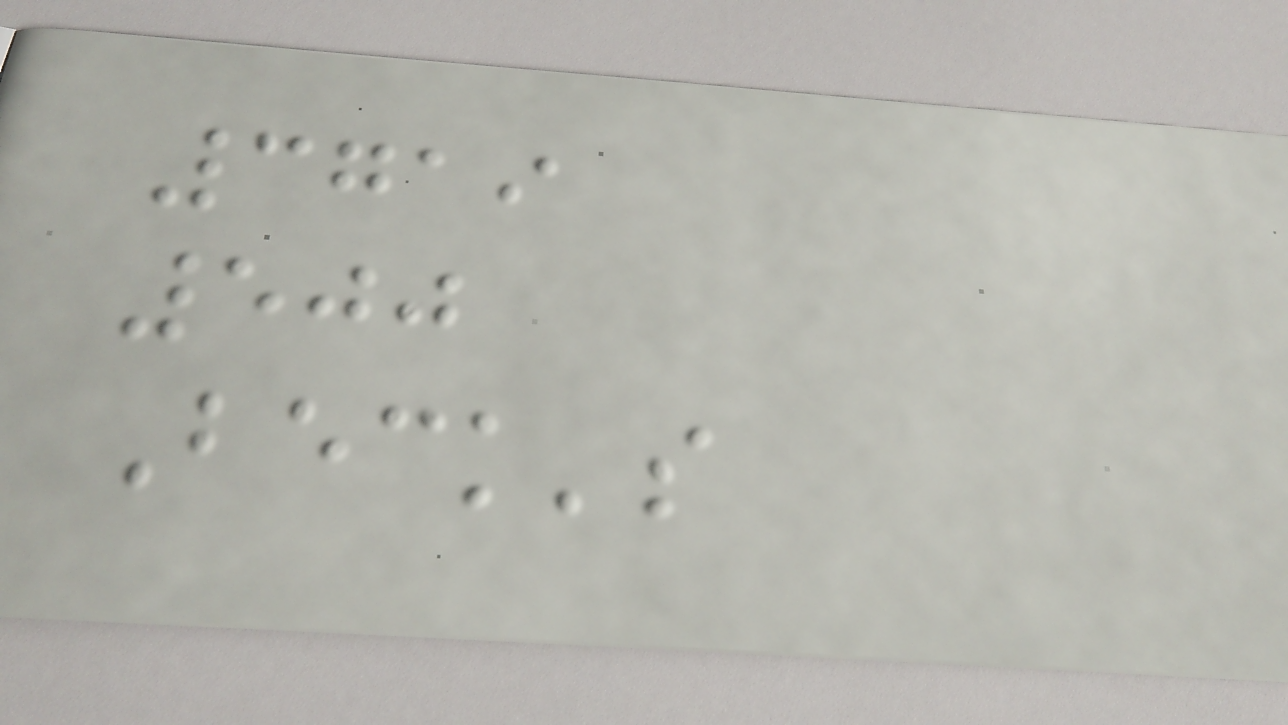3719
500
Beck's
